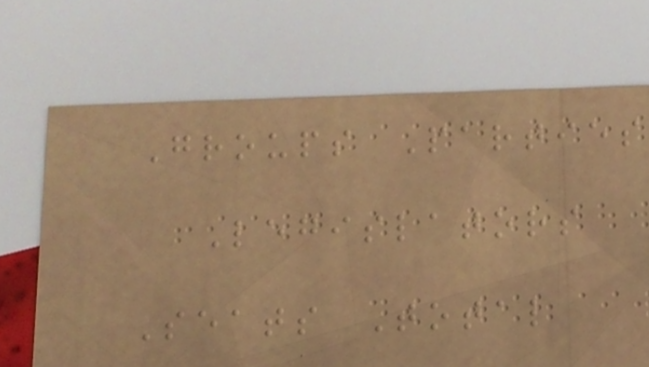Groups Parties
Legislators
Seats Total
